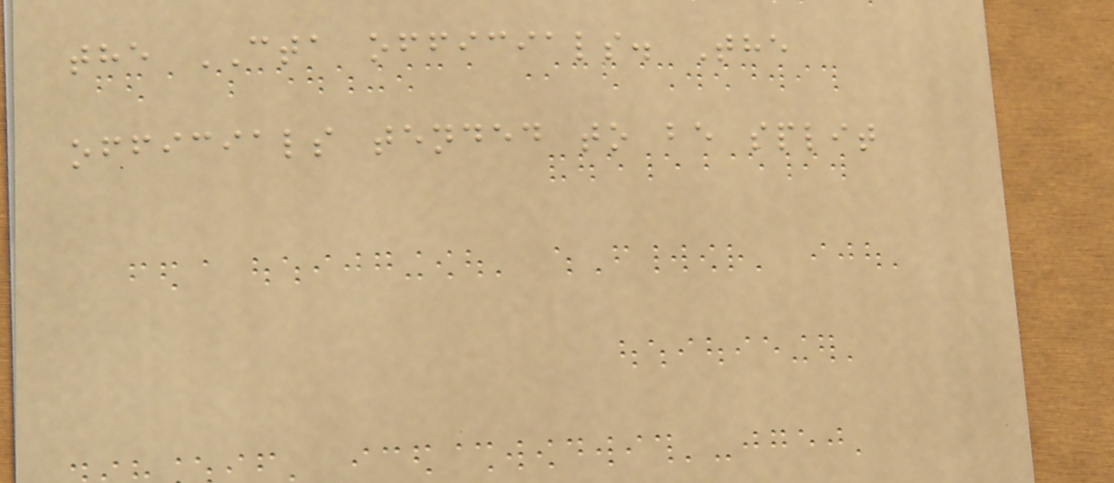the CTA officials. The
officials tended to be split
